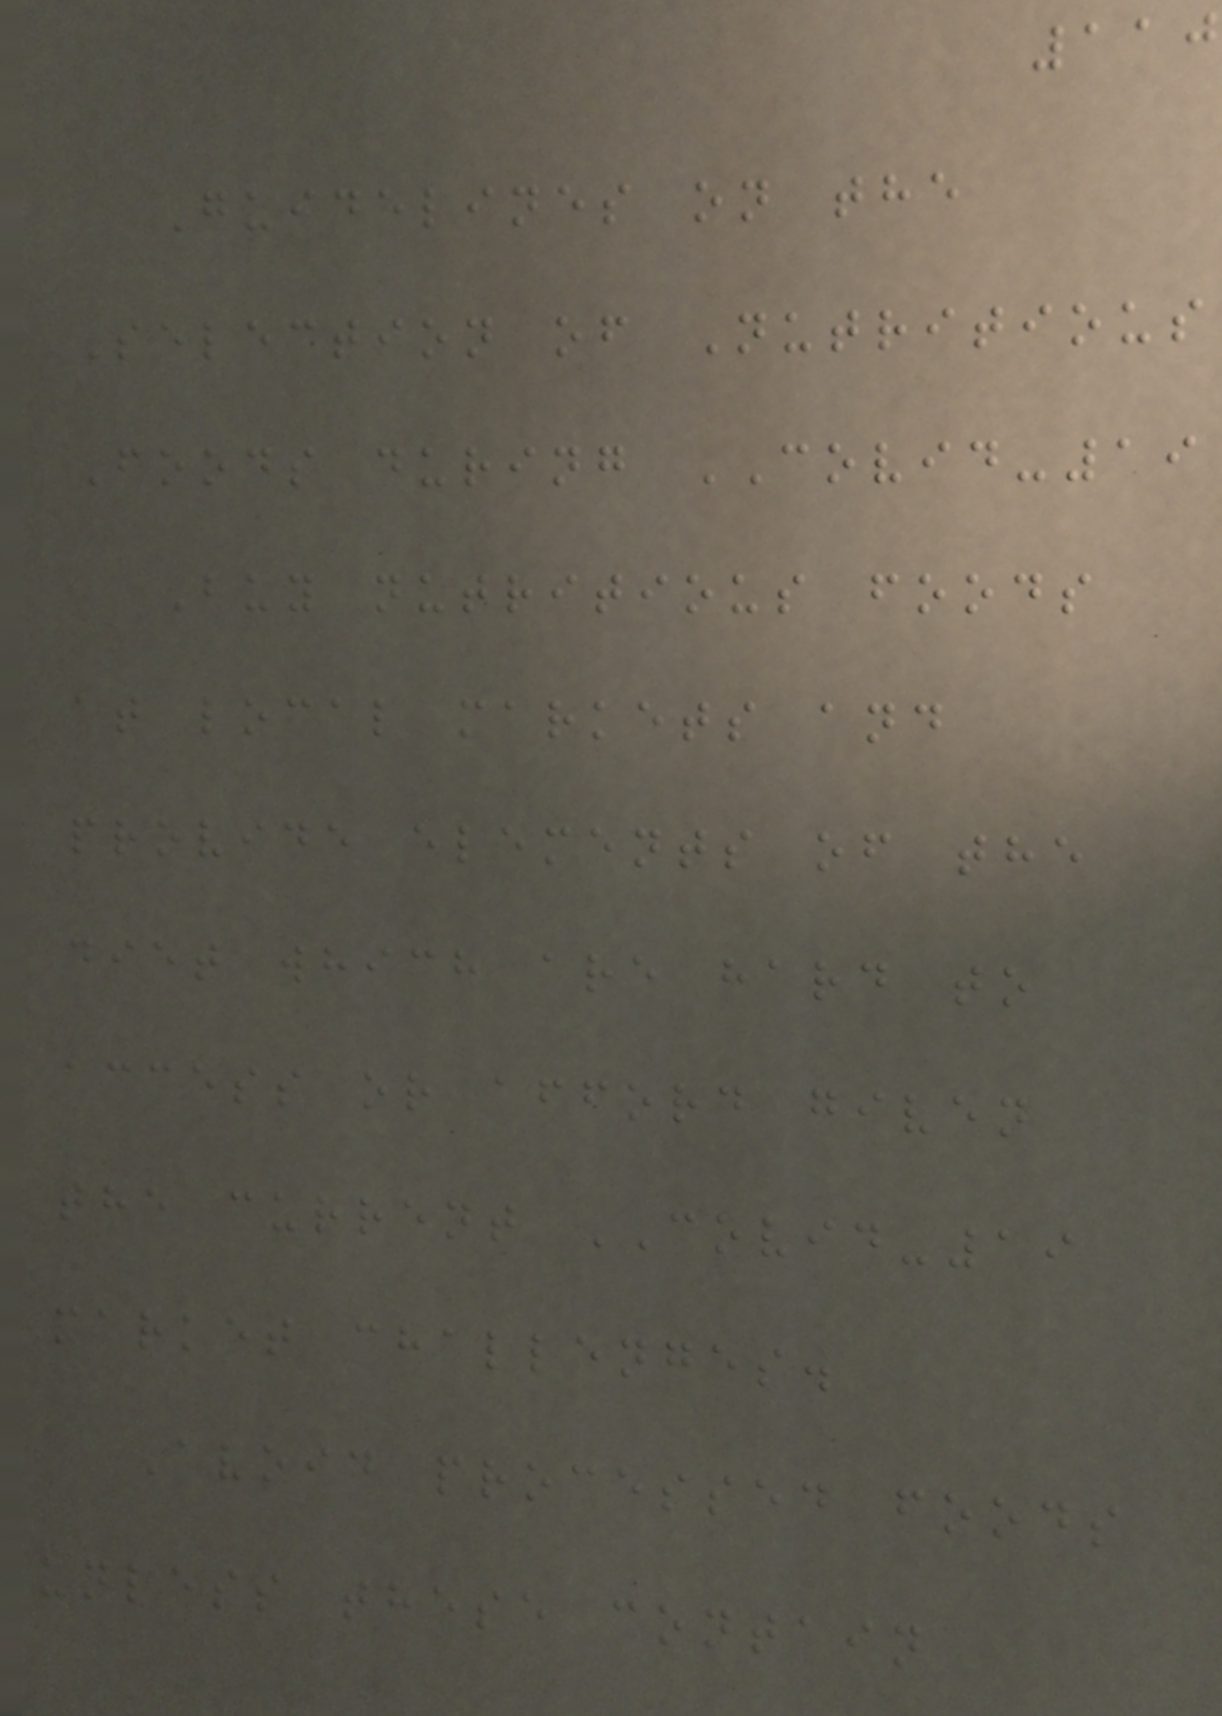110
Guidelines on the
Selection of Nutritious
Foods during COVID-19
Buy nutritious foods
at local markets and
provide elements of the
diet which are hard to
access or afford given
the current COVID-19
market challenges.
Avoid processed foods
unless these contain
